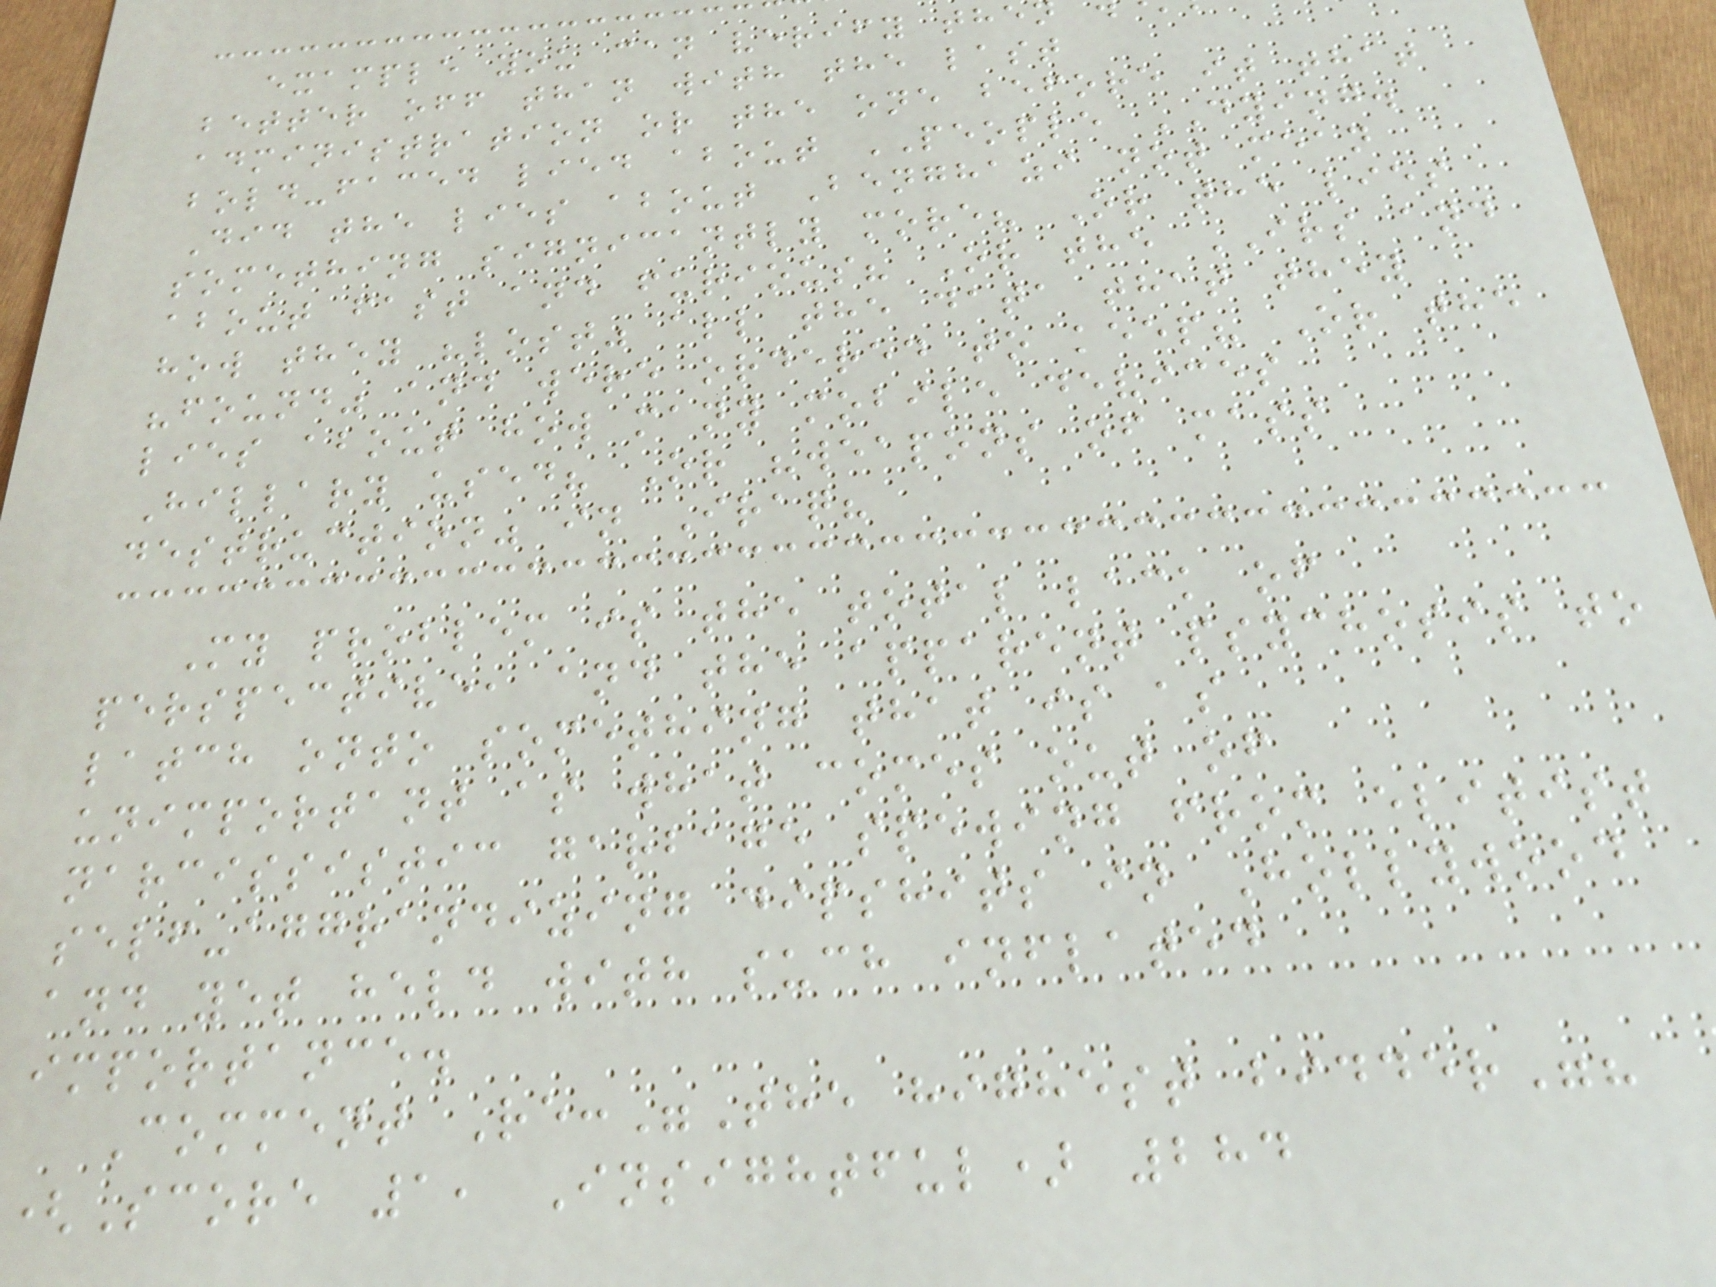example you can verify the
better off than with the last
administration or the one before it that
bold-faced lied about PEOPLE DYING.
Did the lies about Benghazi not mean
something signicantly more? Or the lies
about fast and furious? Or the IRS and
how they "lost" all the data that they
"found" and were ordered to keep? Or the
lies about how many mobile devices
Hillary used? Or "weapons of mass
destruction" in Iraq?
My problem is the total lack of
perspective, and the apparent psychosis to
latch onto something that is as
unimportant as what comes out of
narcissistic garbage spewing from elitist
self-aggrandizing dipshits in Hollywood
and yet held with such inflated
importance.
Comment Re:"The highest bidder"?
(Score 1, Insightful) 284
